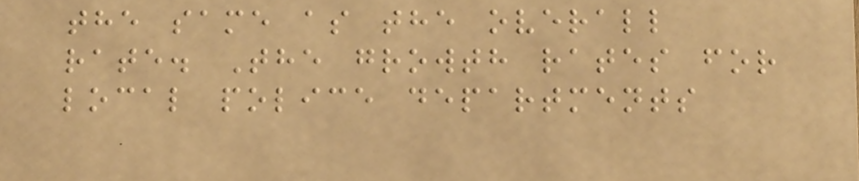the same as the overall
rate. The growth rates for
local police departments
